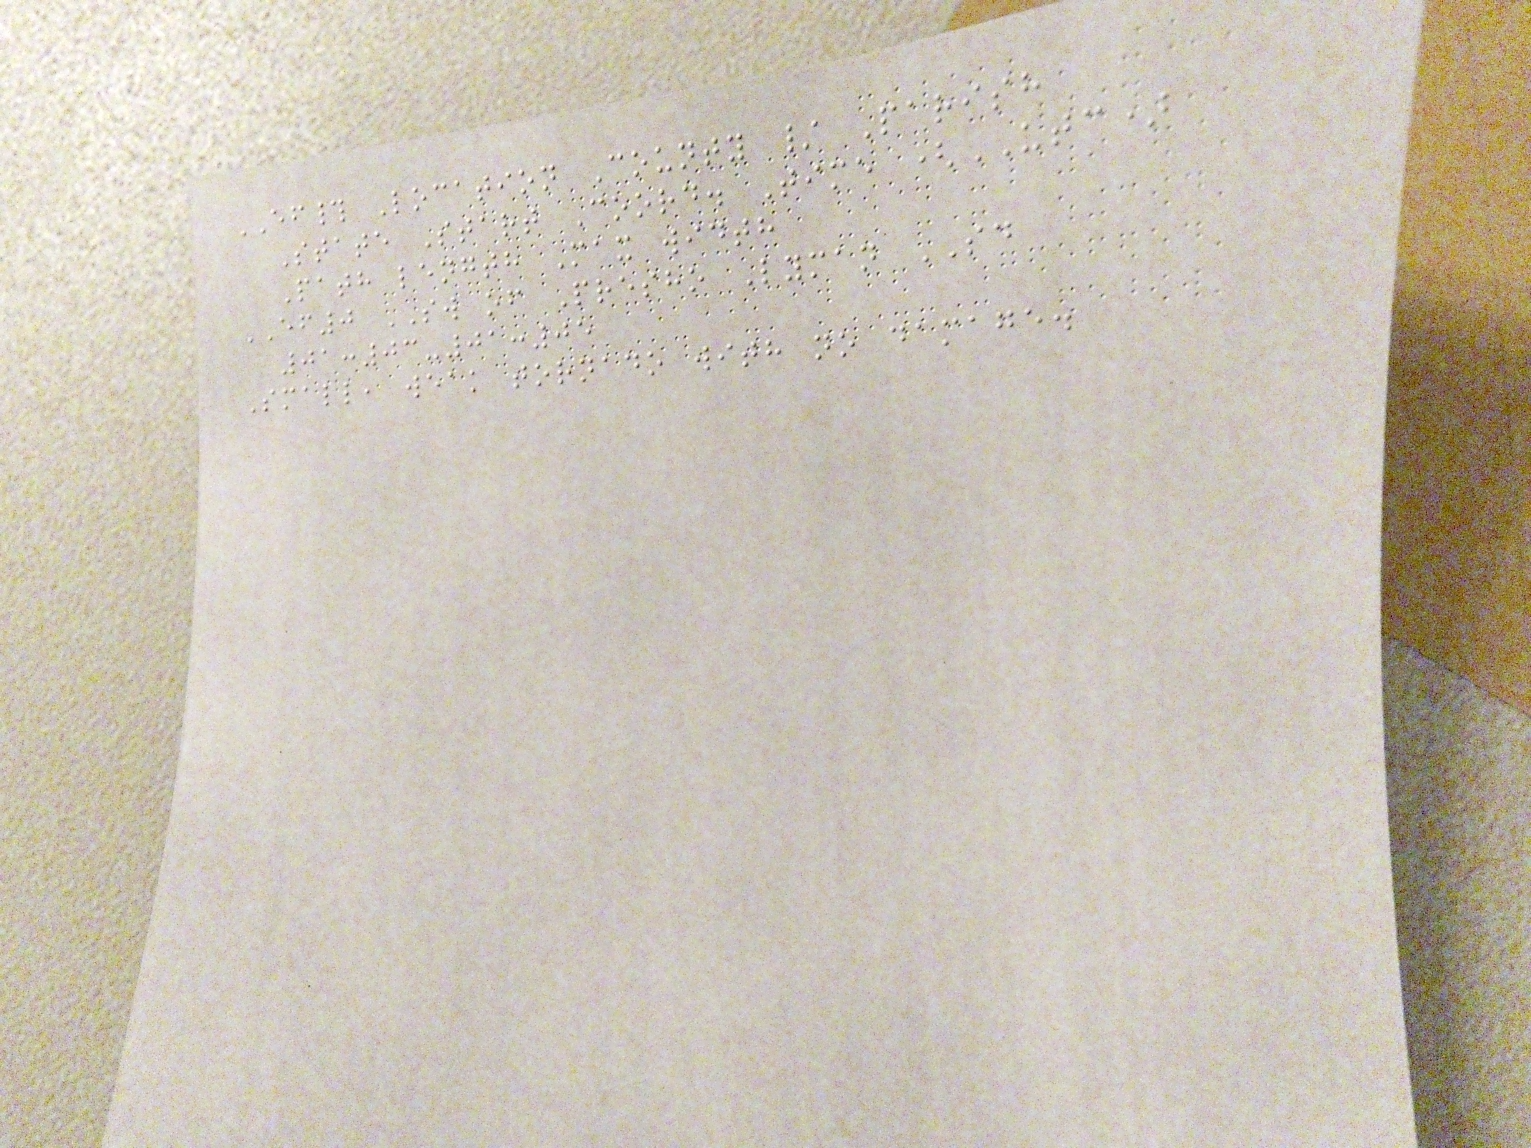EF# Location County / Parish
State Start Coord. Time (UTC)
Path length Max width
EF0 SW of Presho Lyman SD
01:03-01:05
Small, weak tornado with no damage.
